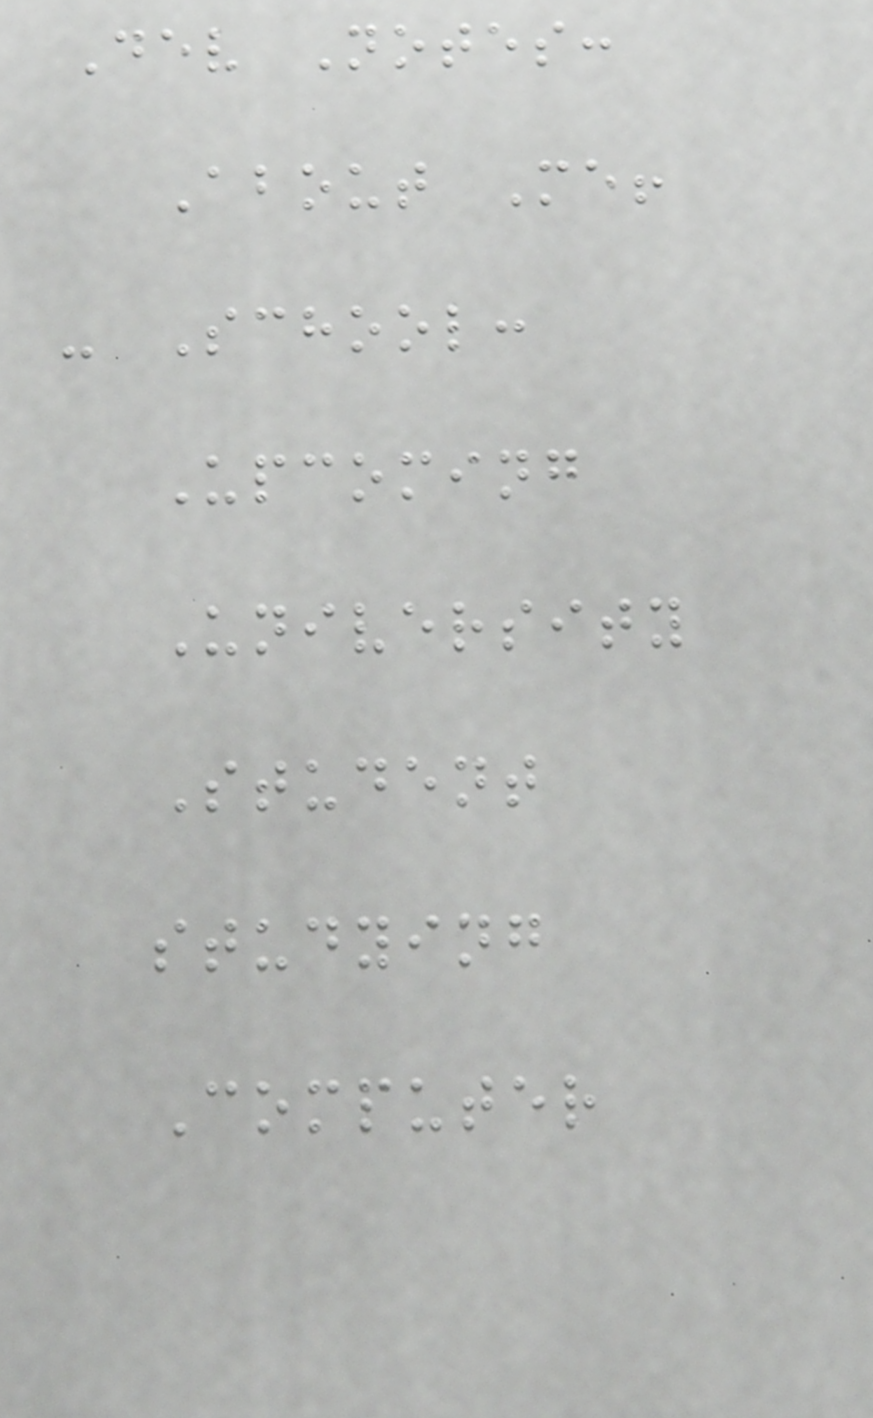Dev Notes:
About Me!
- School:
Upcoming
University
Student
studying
Computer
